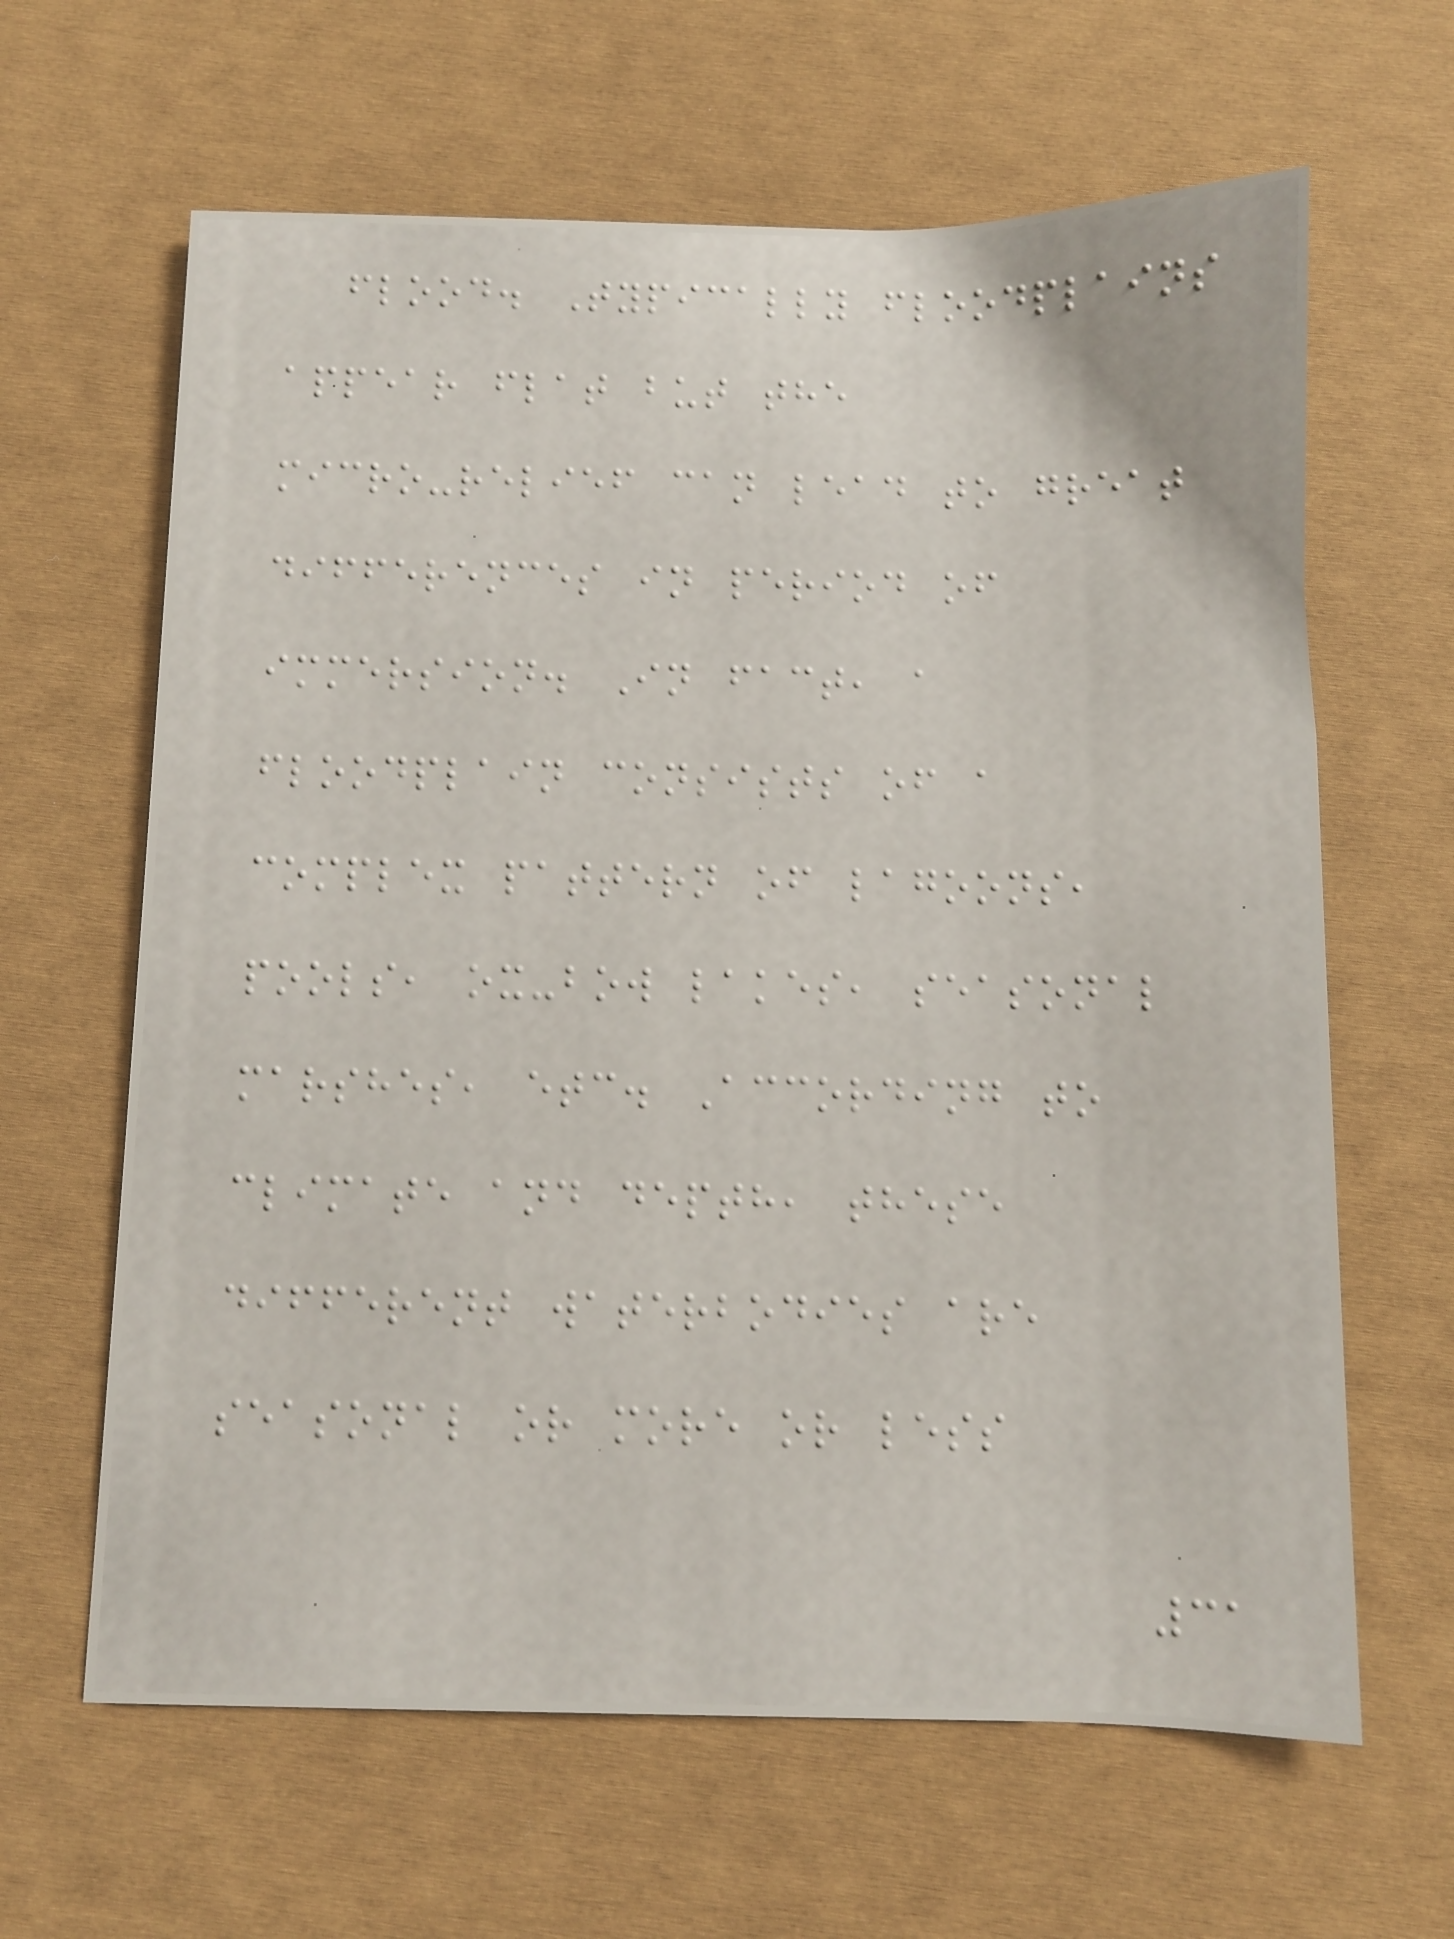flood. Typically floodplains
appear flat but the
micro-relief can lead to great
differences in period of
immersion. In fact, a
floodplain consists of a
complex pattern of lagoons,
pools, ox-bow lakes, seasonal
marshes, etc. According to
climate and depth, these
different waterbodies are
seasonal or more or less
31
